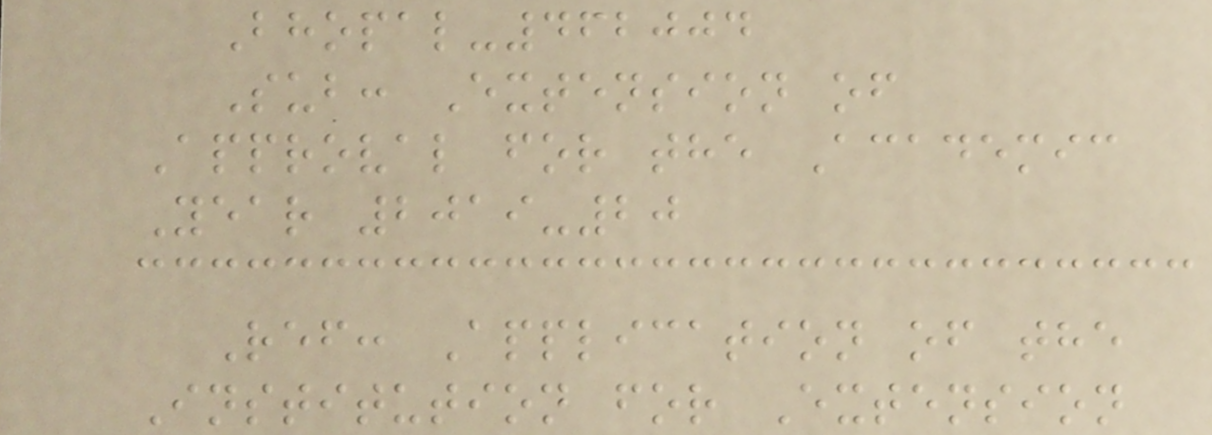Bhopal-462004
Sub: Extension of
Approval for the Academic
Year 2019-20
Ref: Application of the
Institution for Extension
